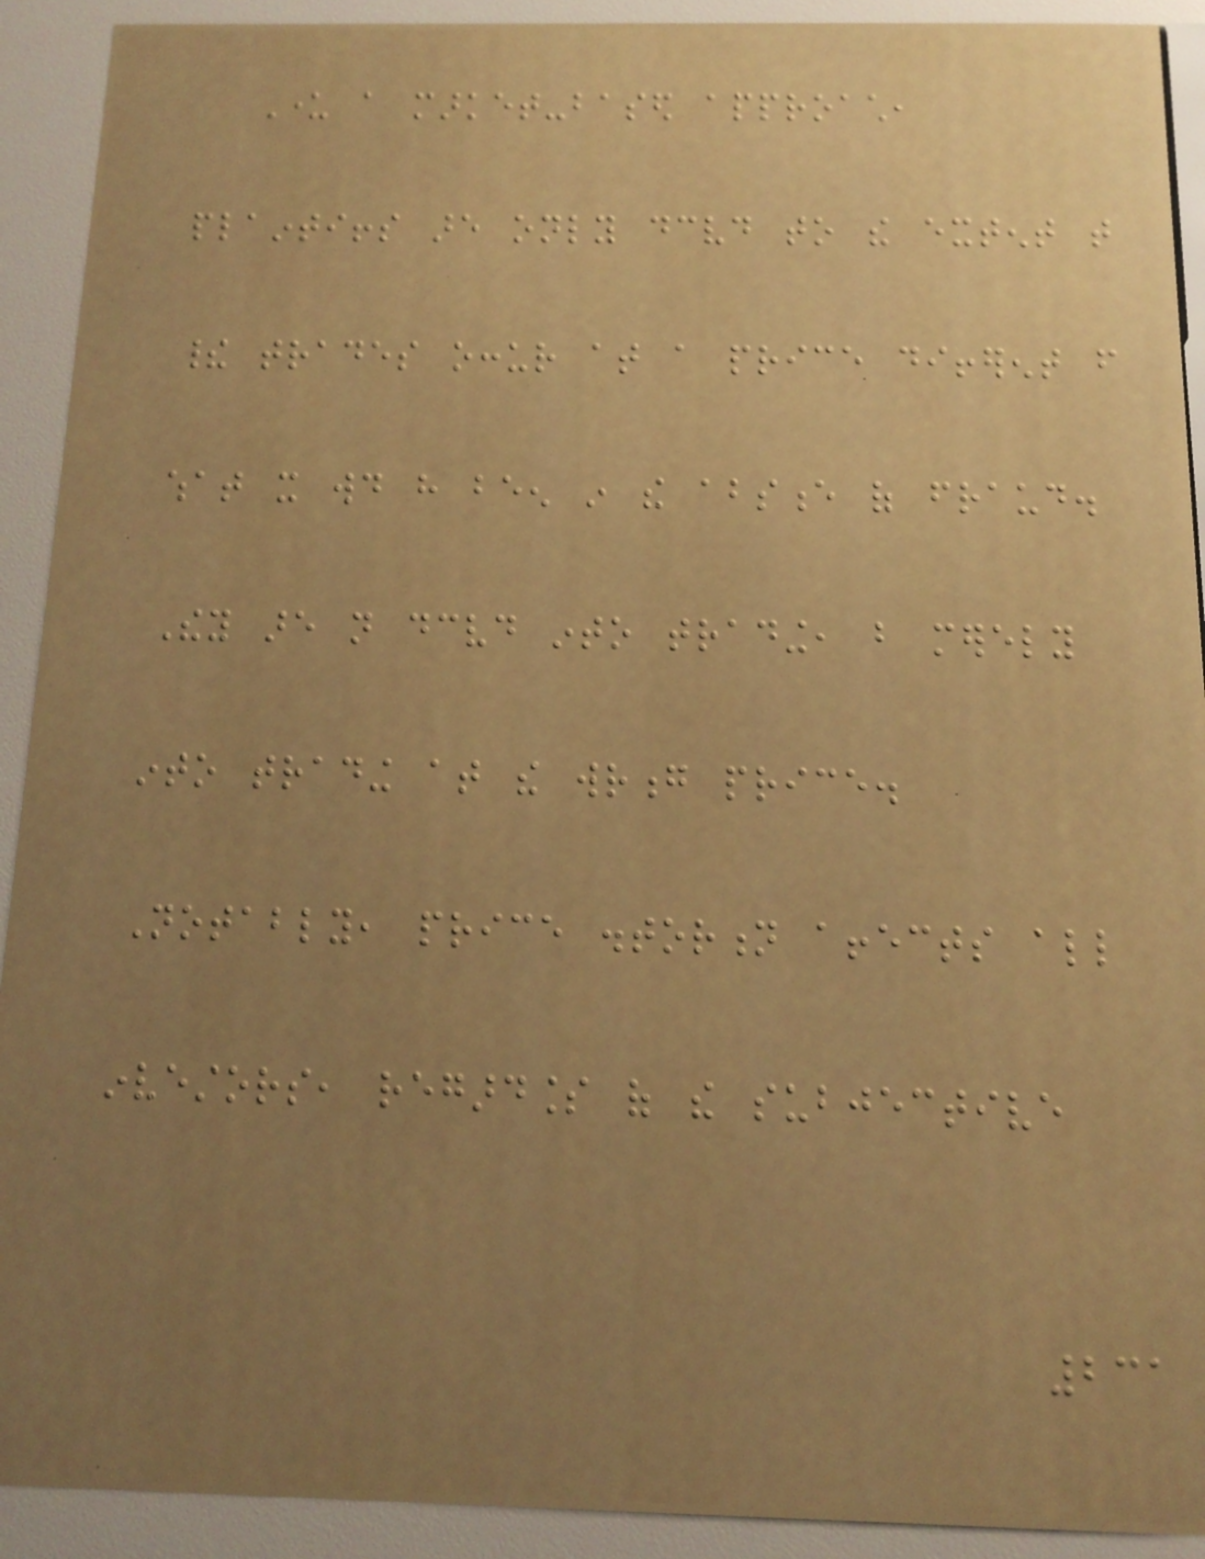Under a market-based approach,
plaintiffs are only deceived to the extent that
their trades occur at a price different from
what it would have been in the absence of fraud.
They are not deceived into trading, but merely
into trading at the wrong price.
Notably, price distortion affects all
investors, regardless of the subjective
231
